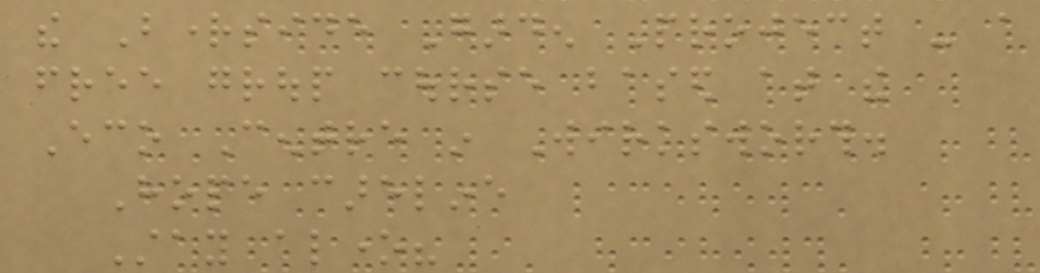the Brightside Garden Project - a
free group course based at the
Eco Centre in Wirksworth.
Hope careline
Stay alone?
